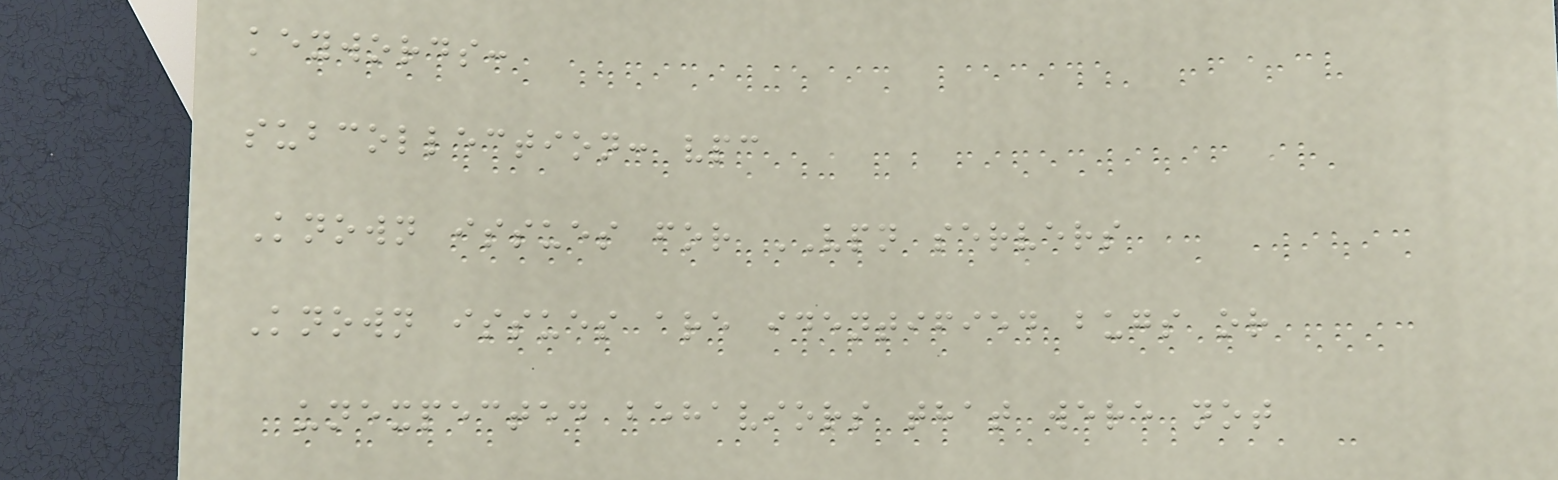keywords:
subcollection: vpc
Known issues for VPN servers
Known issues are identified bugs or
unexpected behaviors that were not
